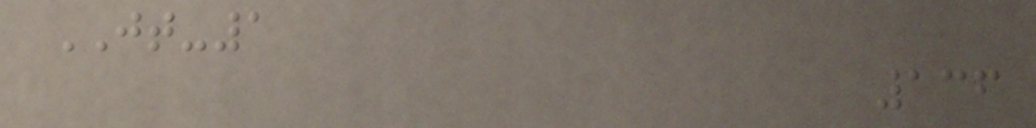JT-1
136
